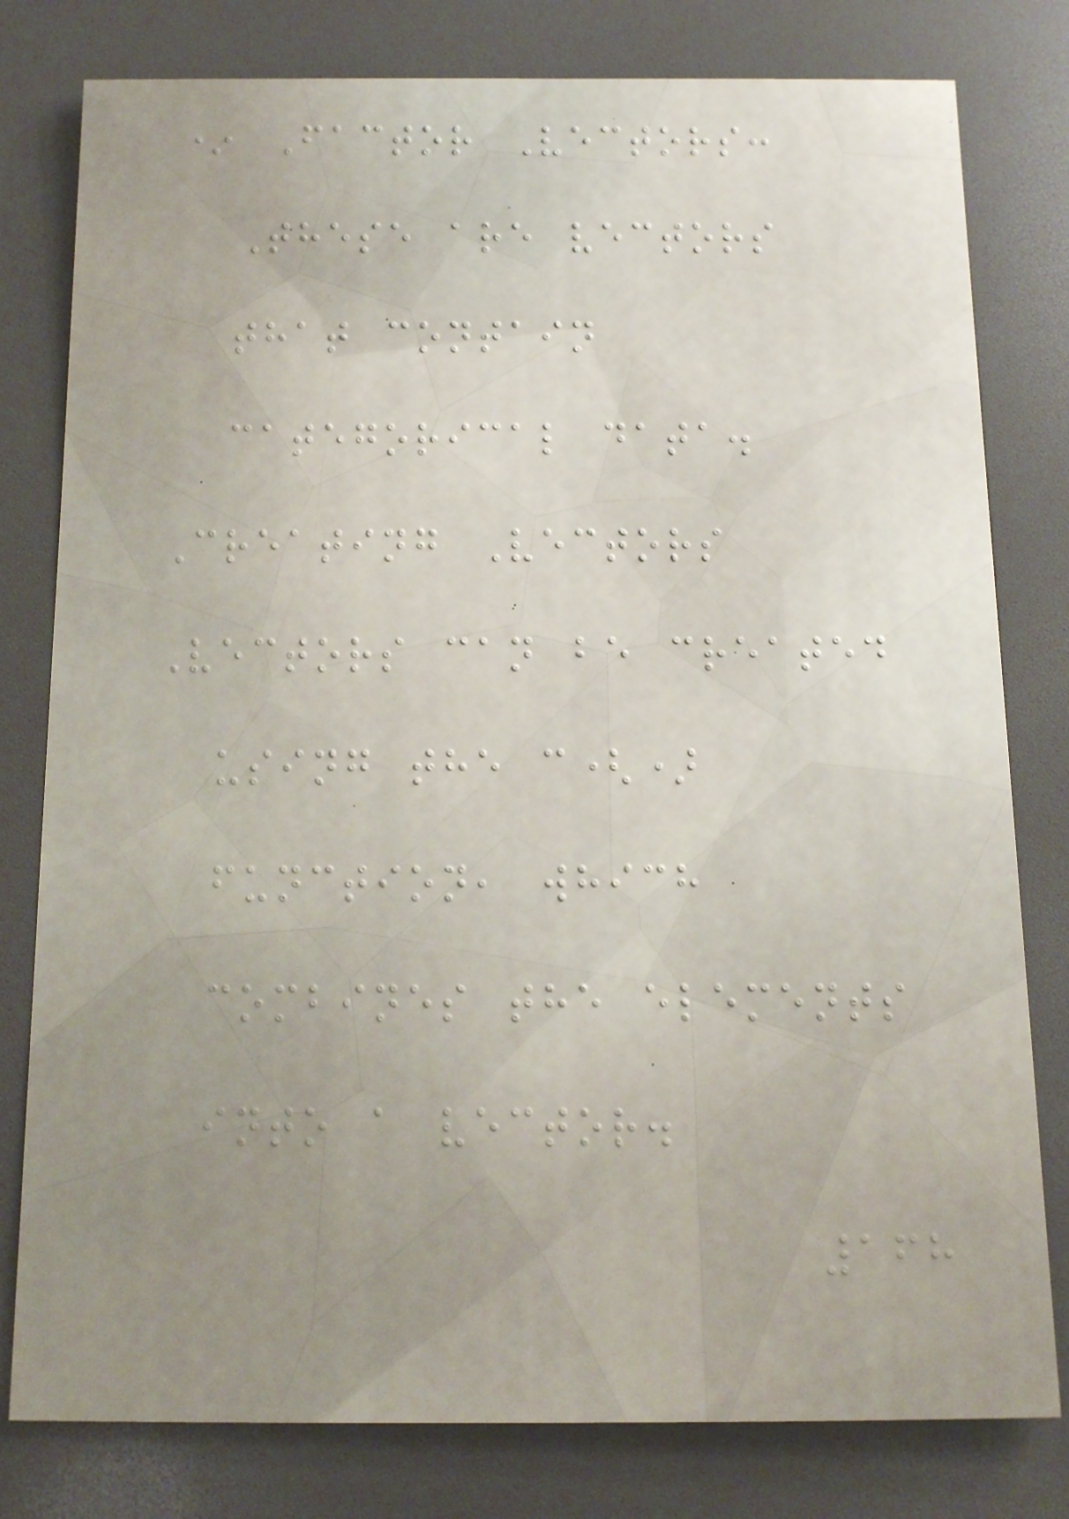* Factor Vectors:
These are vectors
that contain
categorical data.
Creating Vectors
Vectors can be created
using the c()
function, which
combines the elements
into a vector.
168
